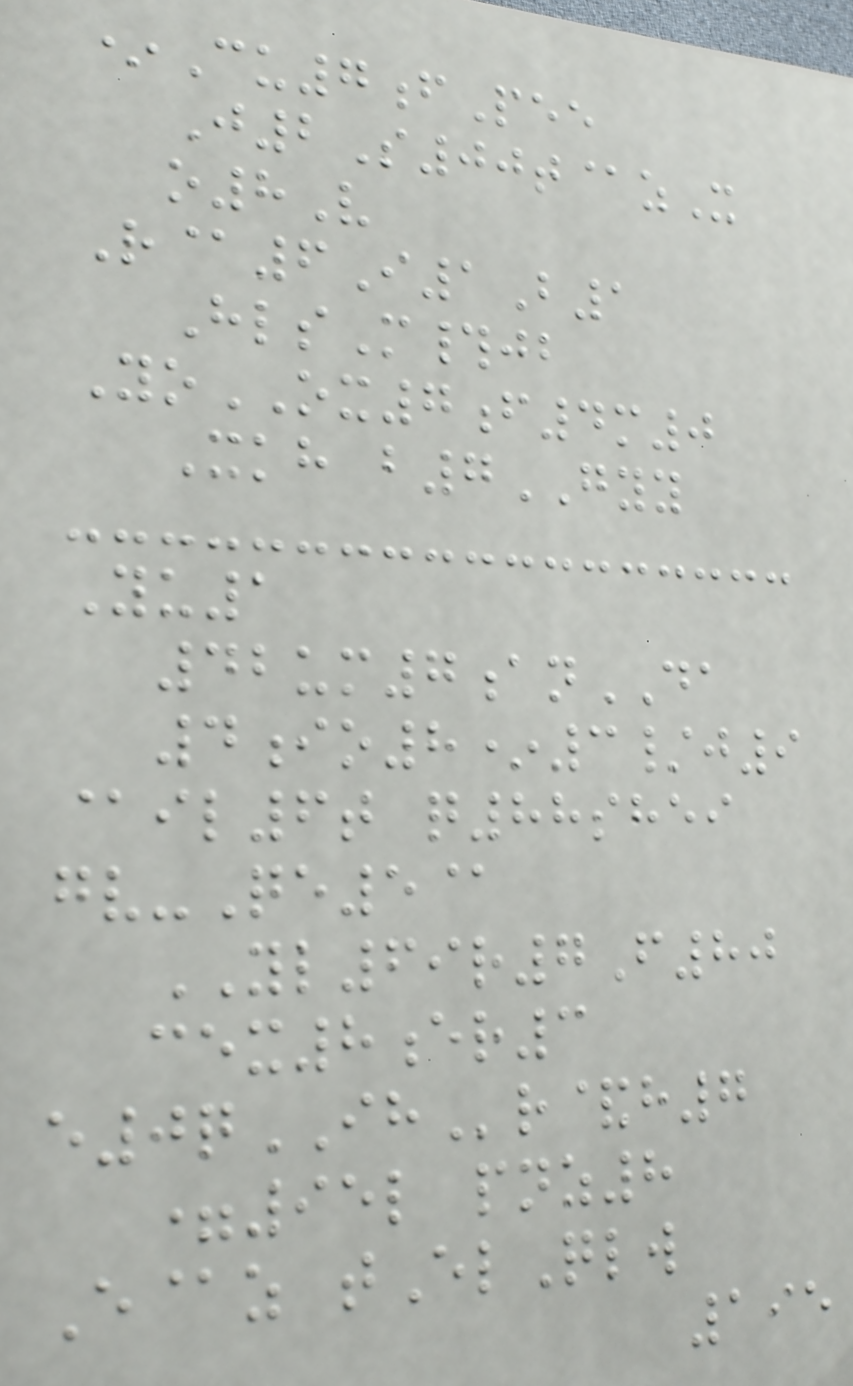*Cu7fPee
J2S00t@zX
o8V
R@6I1B1
HlsM#jb
YoOX7f4m0
Xkh b7GYY
Yu1
42um7anDA
4io8*3/j9
@il6t q88shei
gv-Qe5@
YL69r7F80
cex8er3
e0qIHr&h7
=95l pnz8
E@z tElQlw
195
